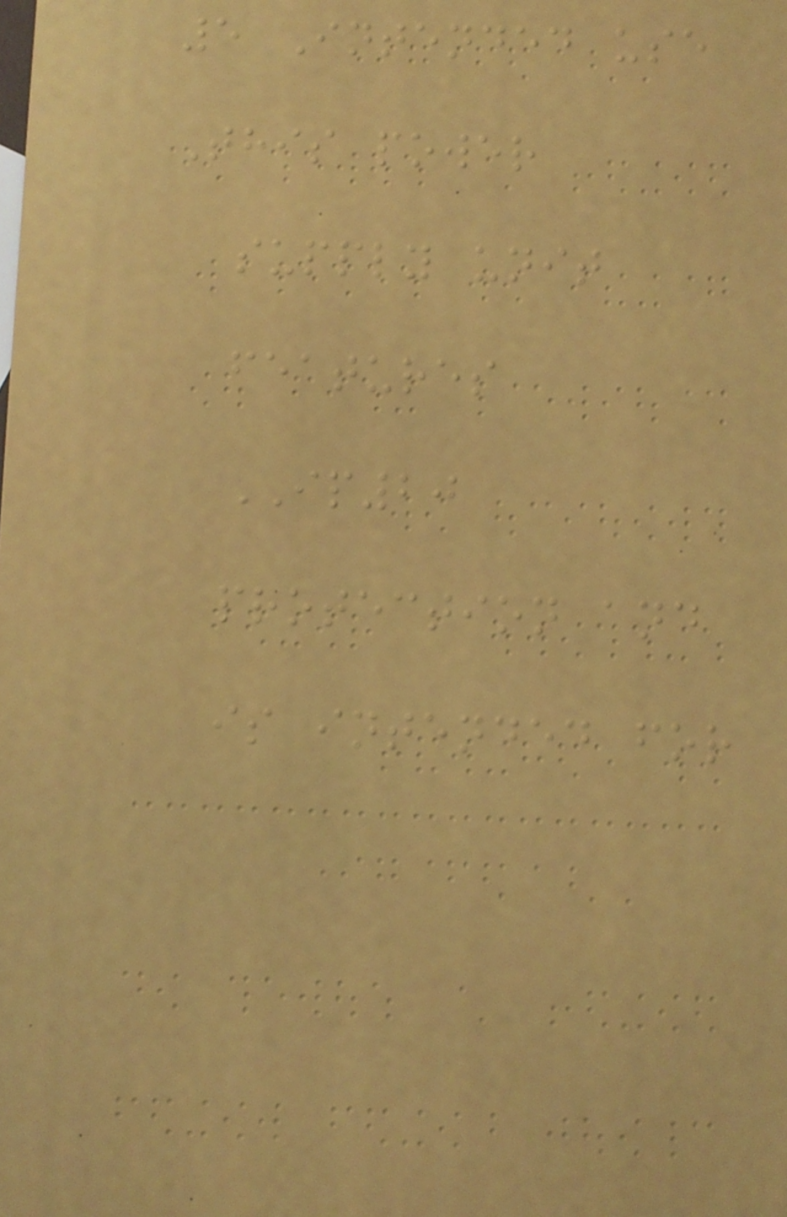5 Intended use
This power
supply unit
features
IP20
protection and
is intended for
